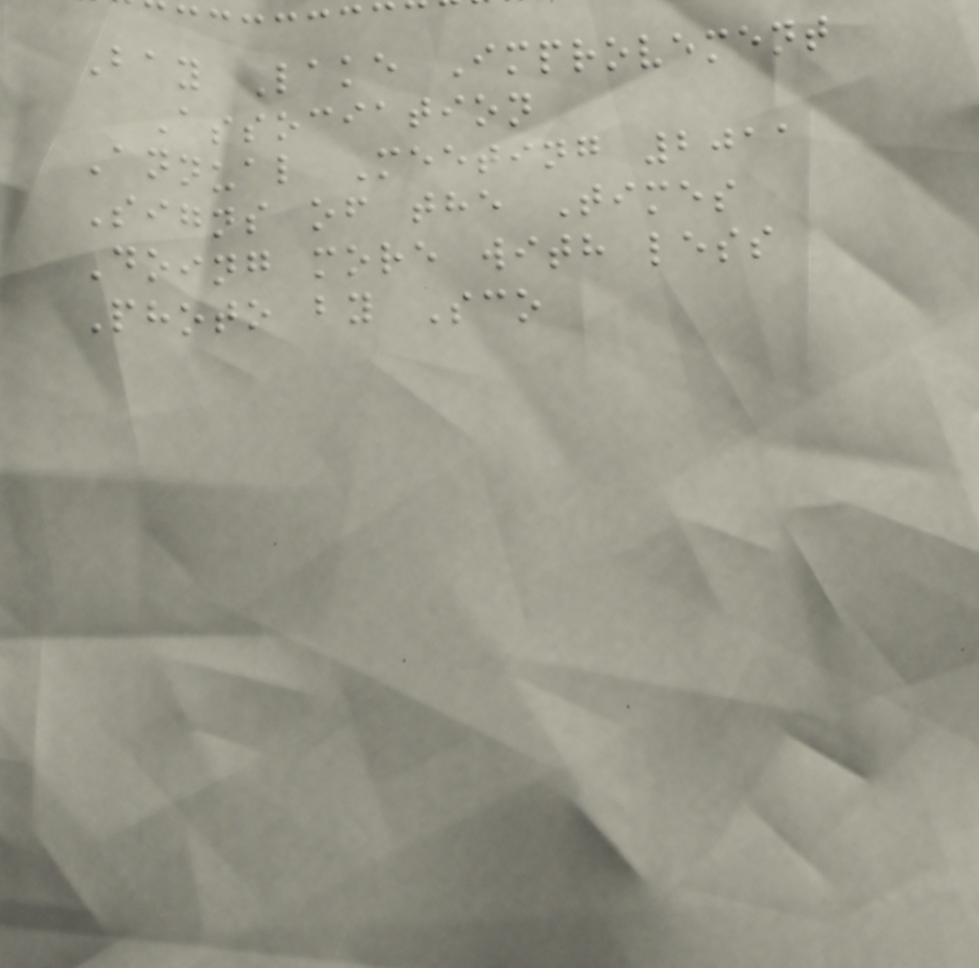Bay Lake Improvement
Association
Annual Meeting 2011
Signs of the Times
Doing more with less
Photo by Sco
